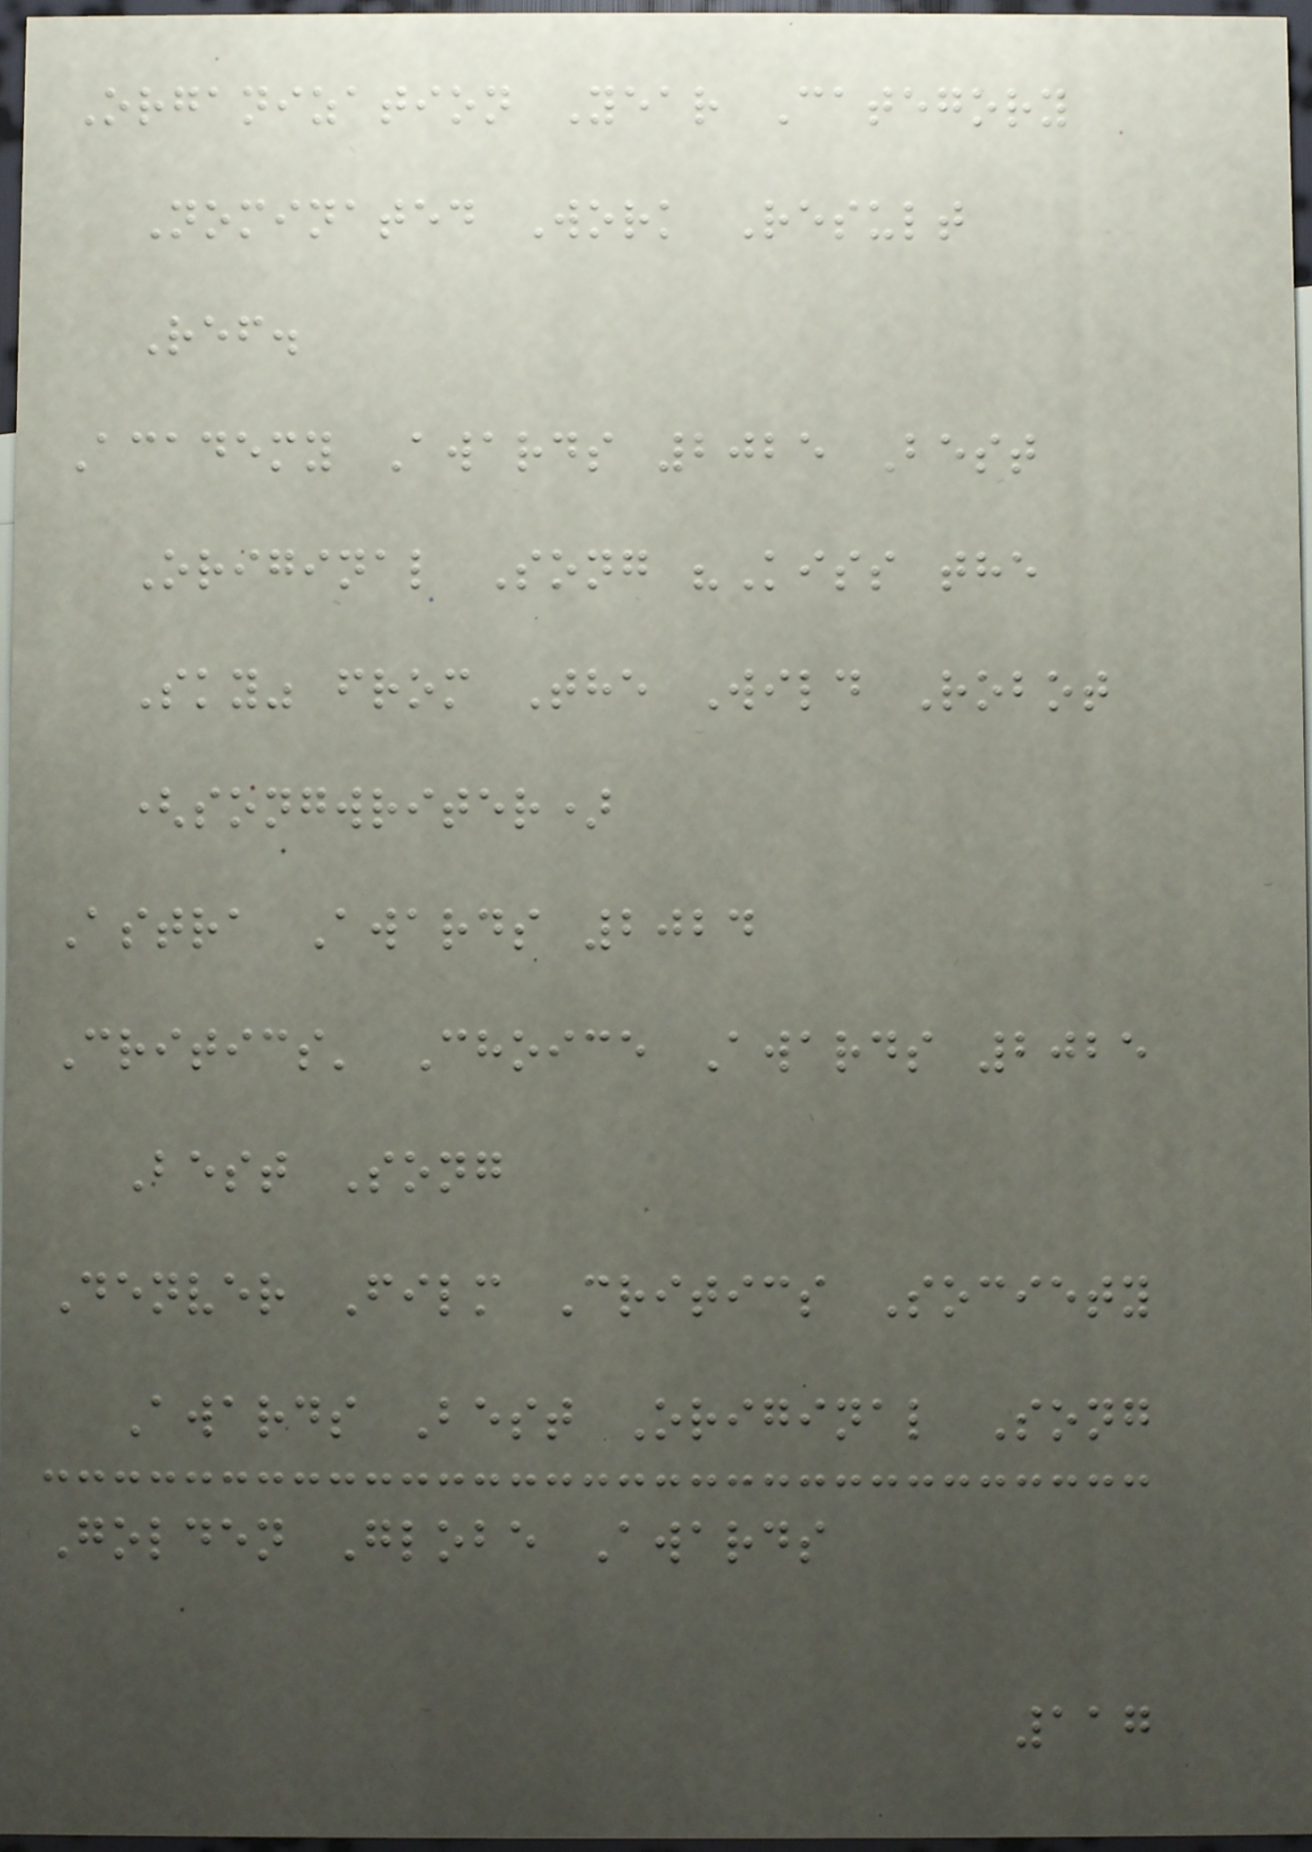Organization Year Category
Nominated Work Result
Ref.
Academy Awards 2025 Best
Original Song "Kiss the
Sky" from The Wild Robot
(songwriter)
Astra Awards 2024
Critics' Choice Awards 2025
Best Song
Denver Film Critics Society
Awards Best Original Song
Golden Globe Awards
117
